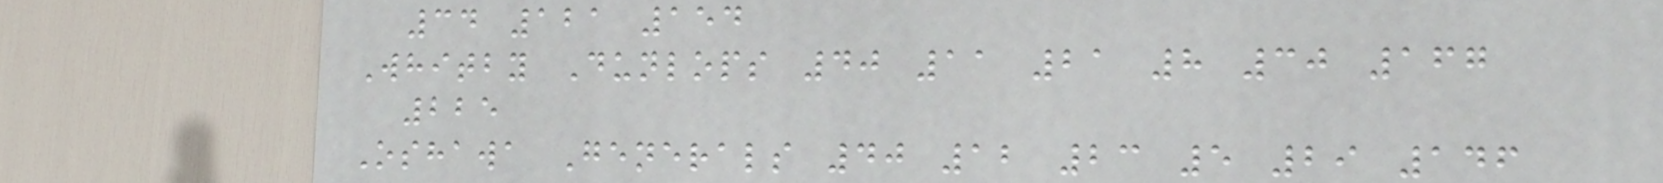34 121 154
Whitby Dunlops 40 11 21 8 30 167
225
Oshawa Generals 40 12 23 5 29 146
